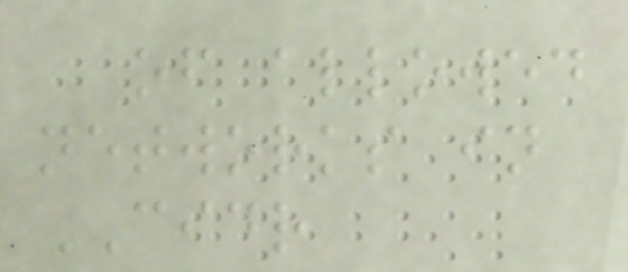of allowed
networks in
CIDR
